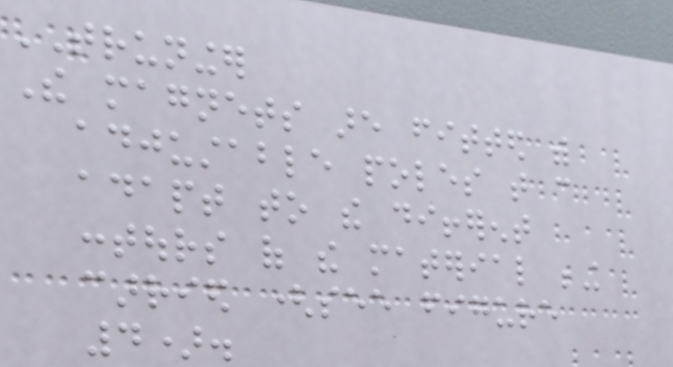TRUNINGER
The magnets are fitted with
adjustable poles that can
adapt to the different
contours of the material being
carried (see figure
4).
